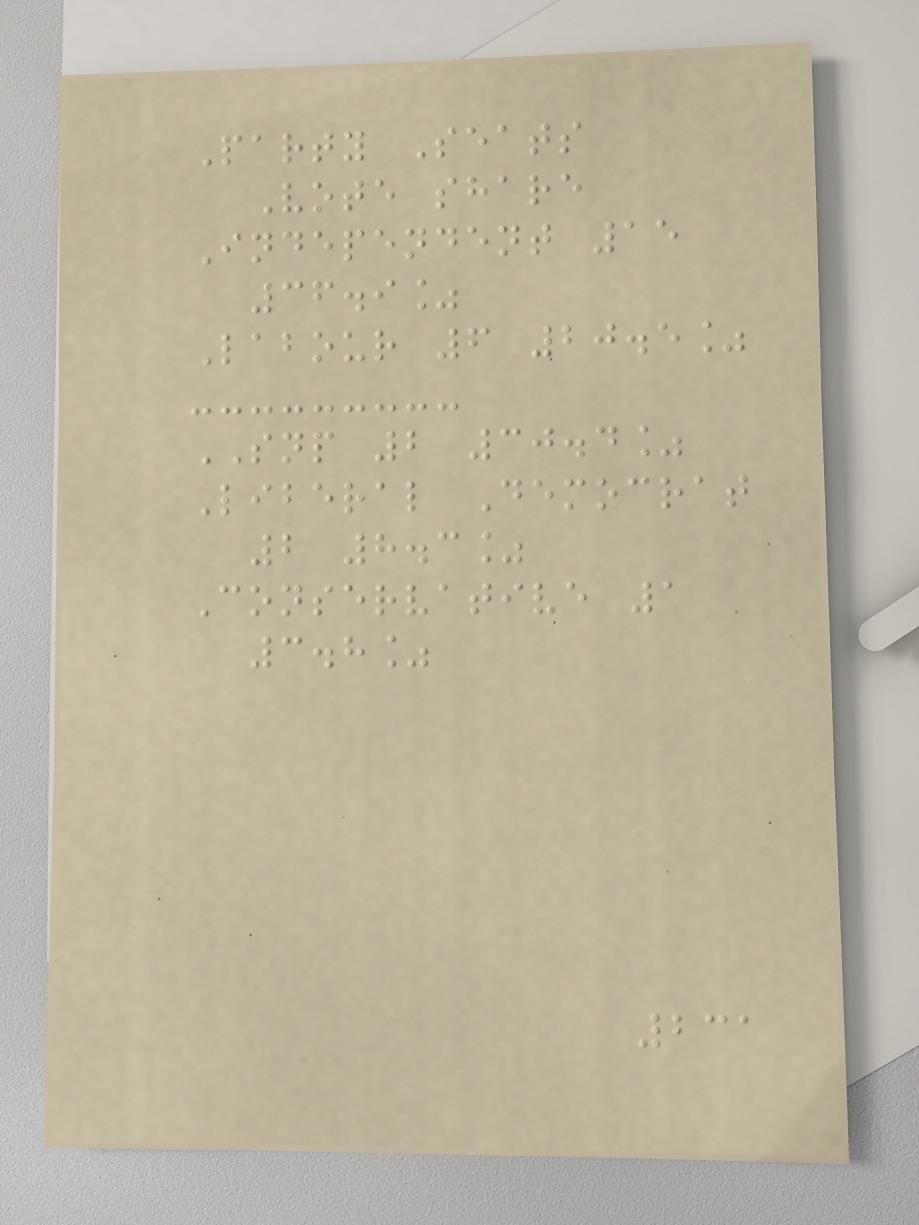Party Seats
Vote share
Independent 15
36.9%
Labour 6 20.5%
SNP 2 30.4%
Liberal Democrat
2 8.3%
Conservative 1
3.8%
231
